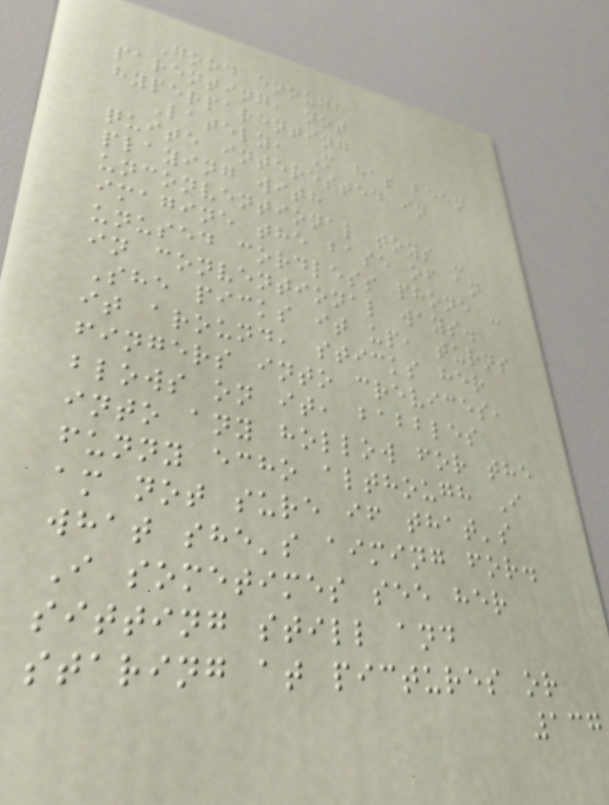Good enough
parenting, not
hyperparenting
Lately, M has been
quite interested in
playing with
unconventional toys -
imagine the base of an
unused cordless phone -
in conventional ways.
She picks it up, turns
it around, sticks her
fingers into crevices,
blows on it, babbles
into any hollow for the
funny echo although I
am not sure if that's
what she's aiming for.
I sometimes see her
sitting still and
staring at pictures or
137
